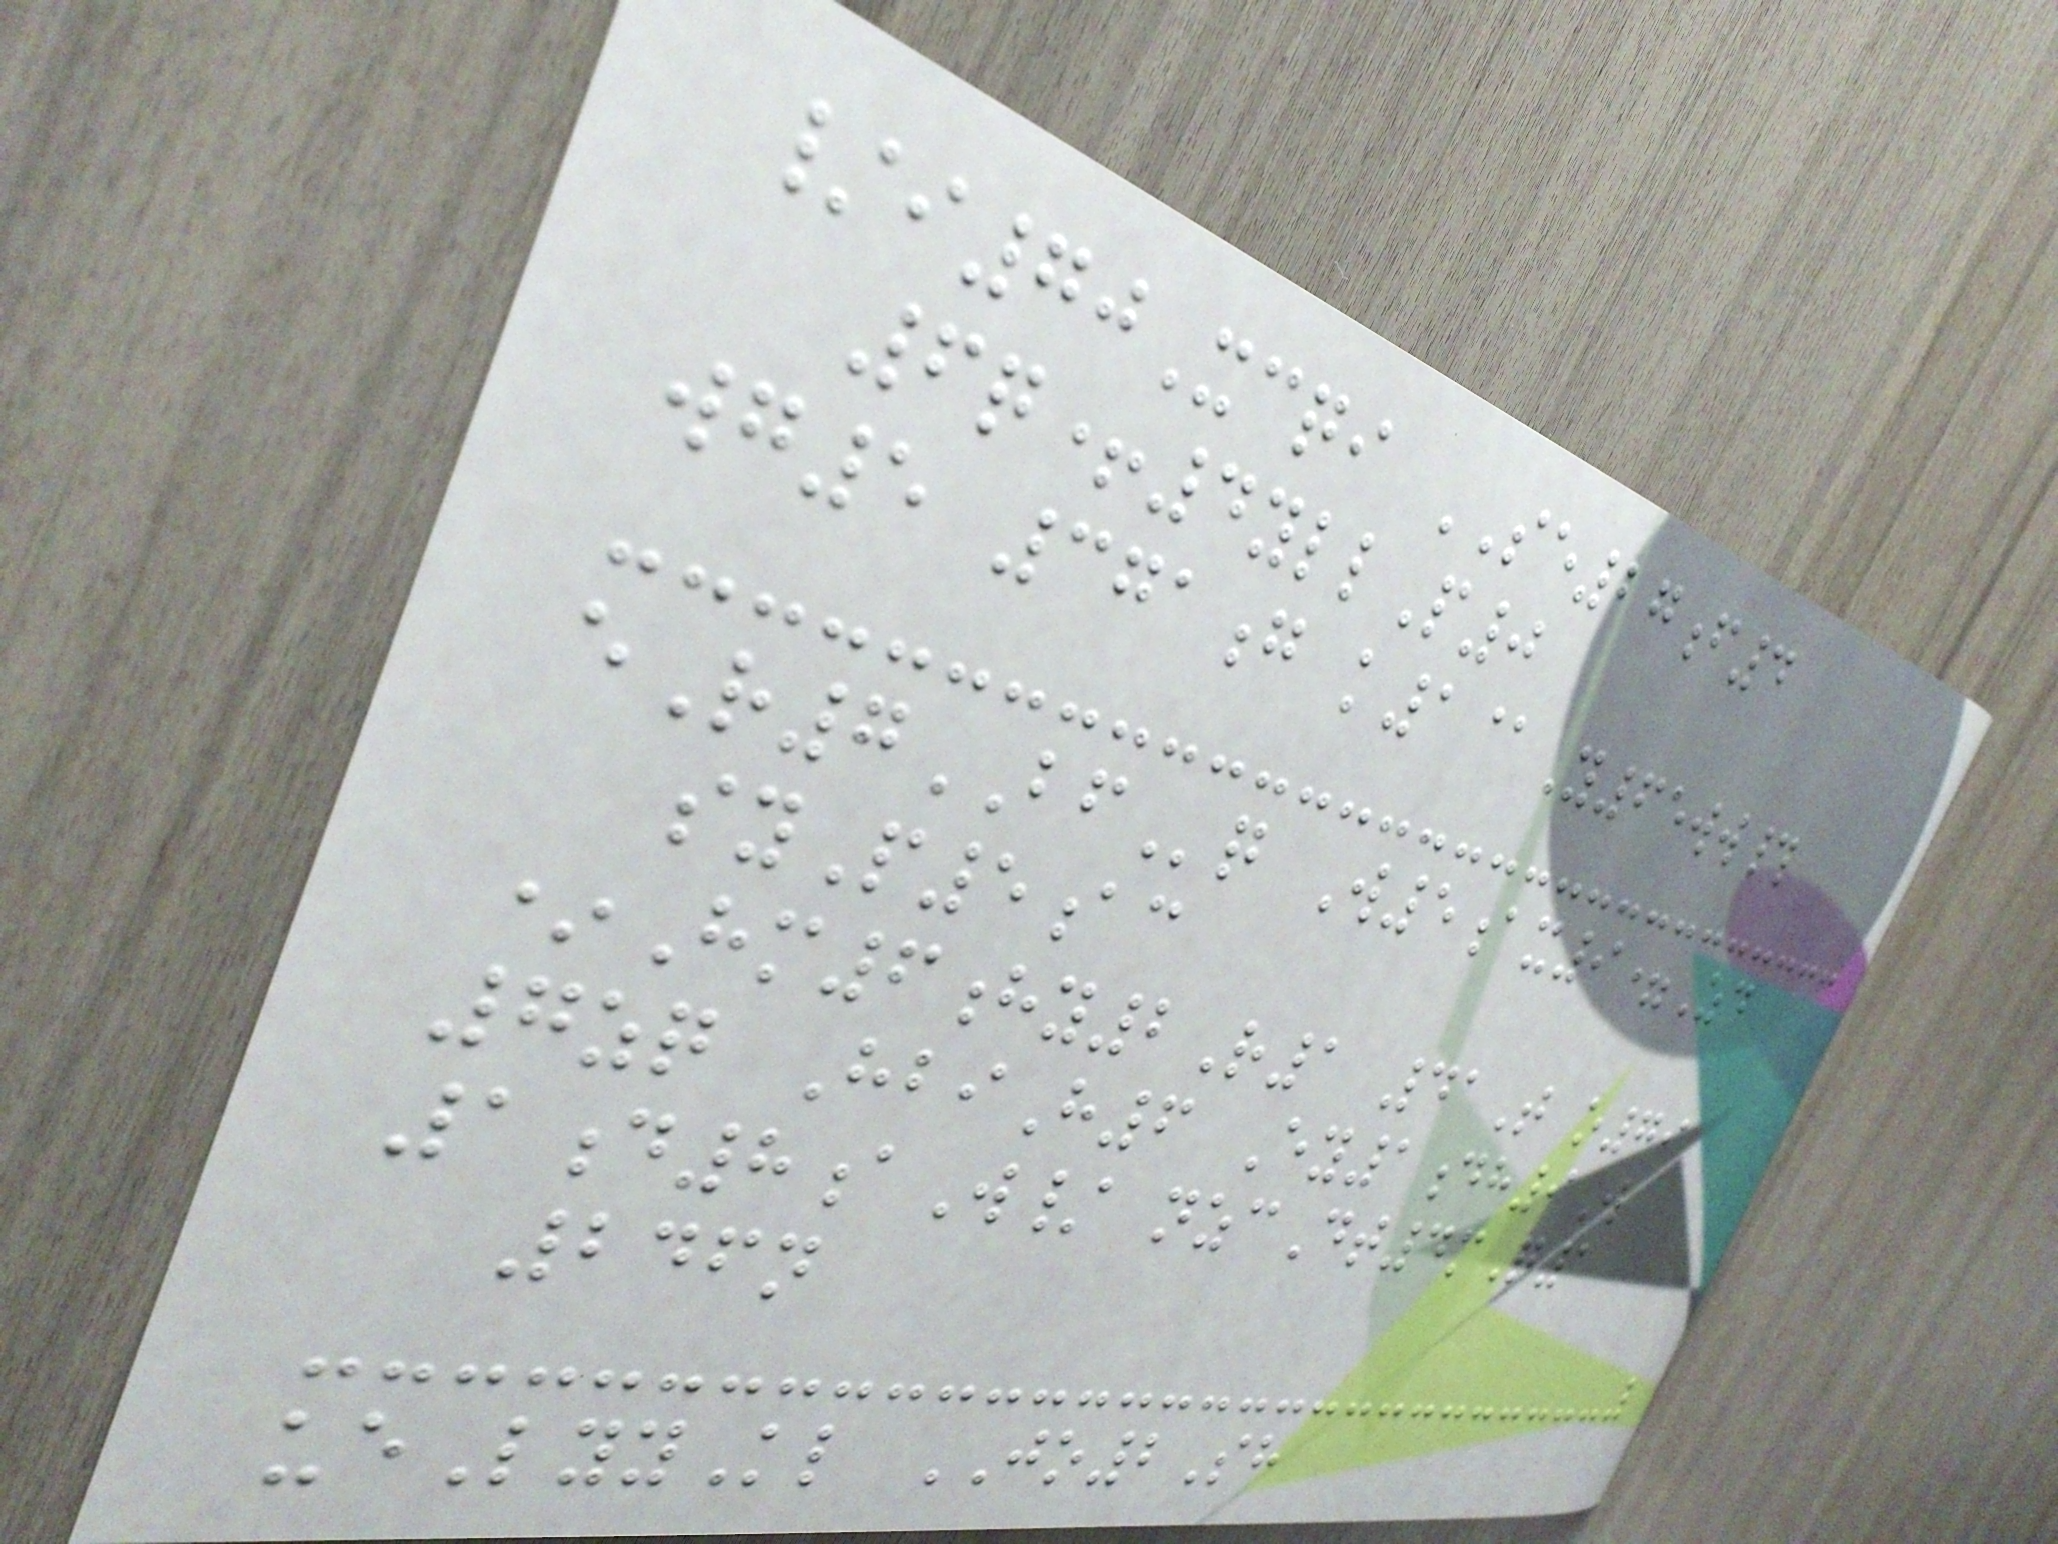/i70Xcqi SE27f4
6q+4yllP0
wg5 371g k1@Y65ww#
eR7BFq W5ax9=Zd
syP5ac
*Hm6hy2R1 41T o79
7zq HbiH6 Ey1dh9W
1d8aW/ nzcDt4mQ1
246n
ueLyyKl JO2Sh
